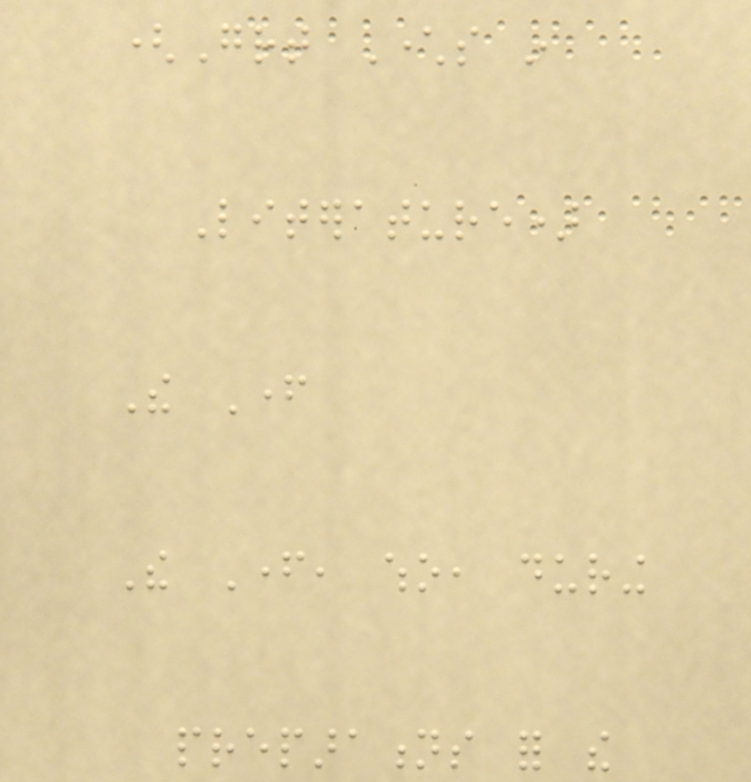(Great Characters in
Literature)
The Father
The Father, who, during
preparations for the
